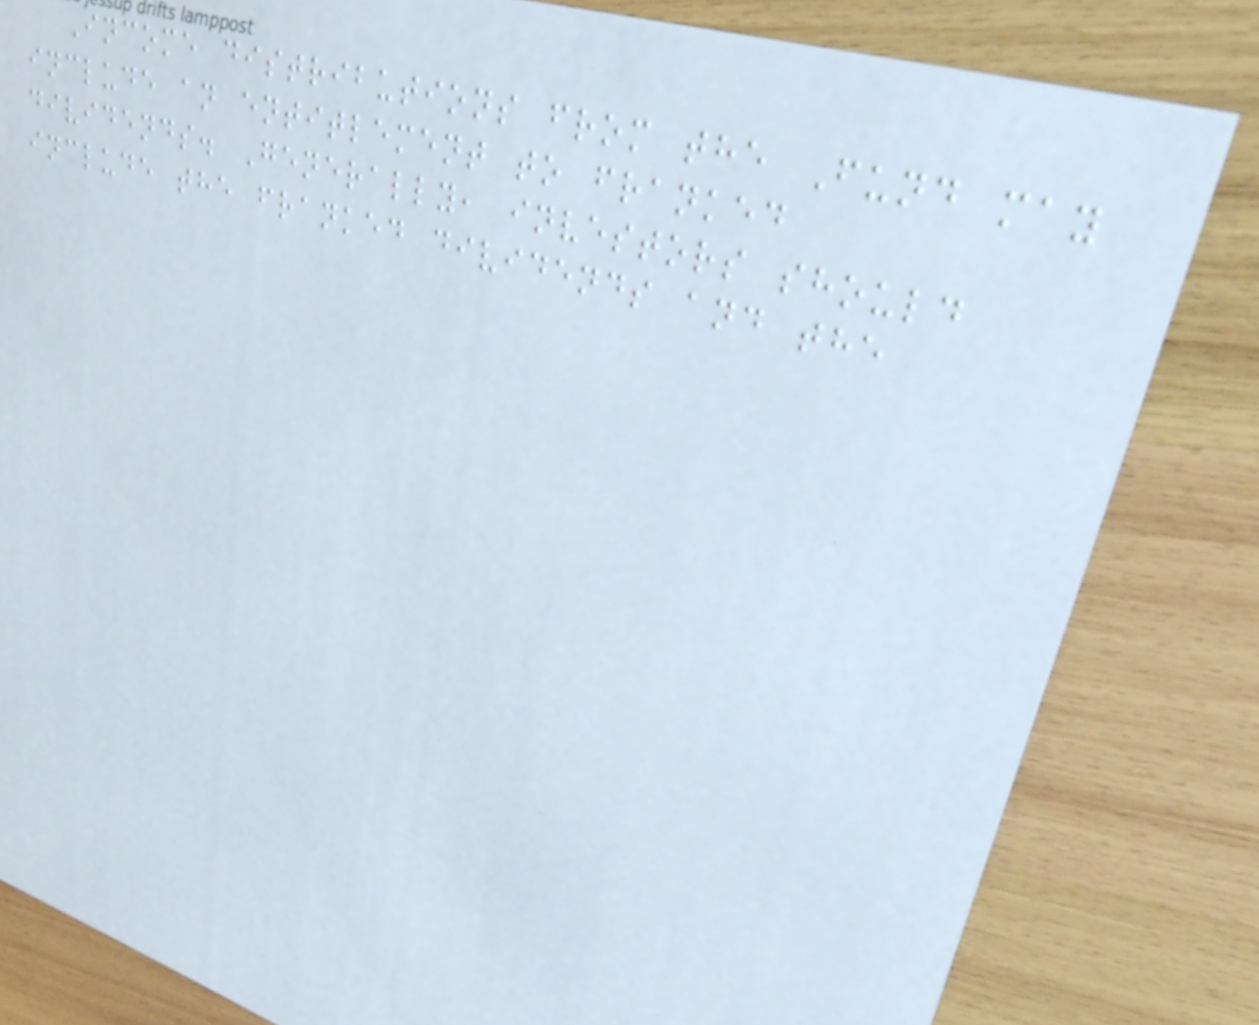Income distributions from the Fund may
include an entitlement to franked
dividends. Generally, investors should
include the franked dividends and the
